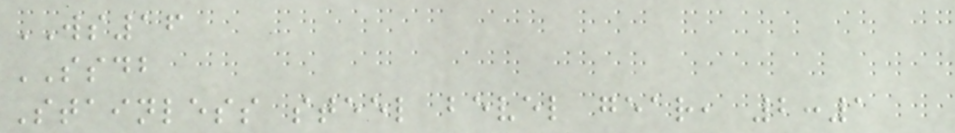WS16
SSDB
Stainless steel bevel gear, 2:1
